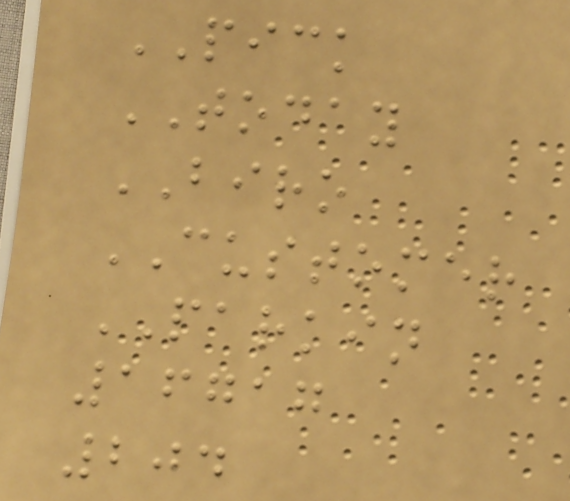PICK
TODAY
BIRO
CUSTOMER
PARKIN
16717
204
